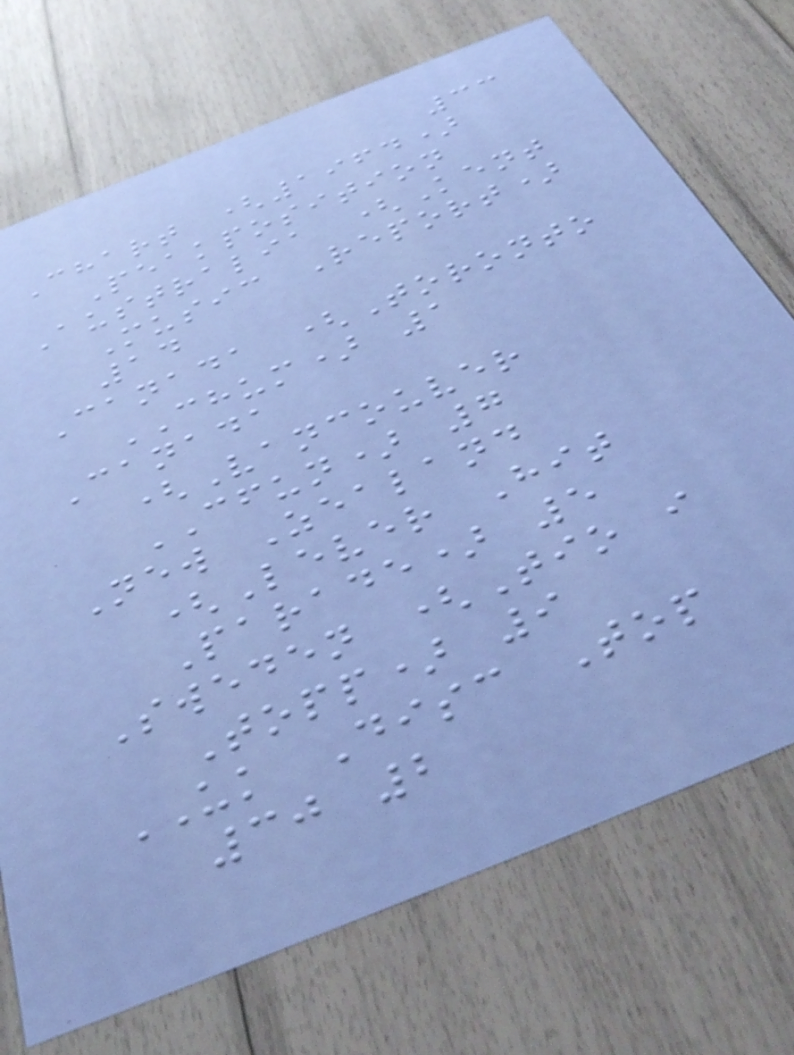33
Chart (1964)
Peakposition
Australia (Kent
Music Report)
14
Canada (Toronto
CHUM) 1
Canada
(Vancouver
CFUN) 7
New Zealand
(Lever Hit
Parade) 5
Sweden (Tio i
Topp) 9
UK Disc Top
30 2
